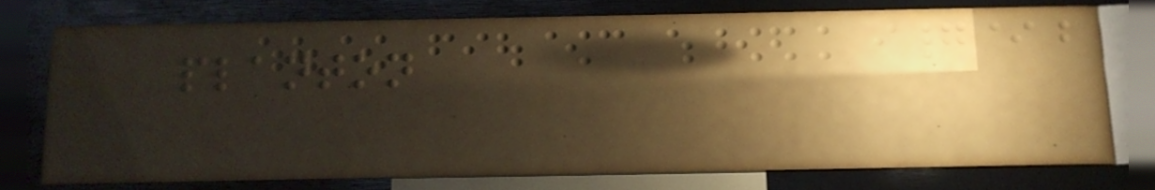planton
